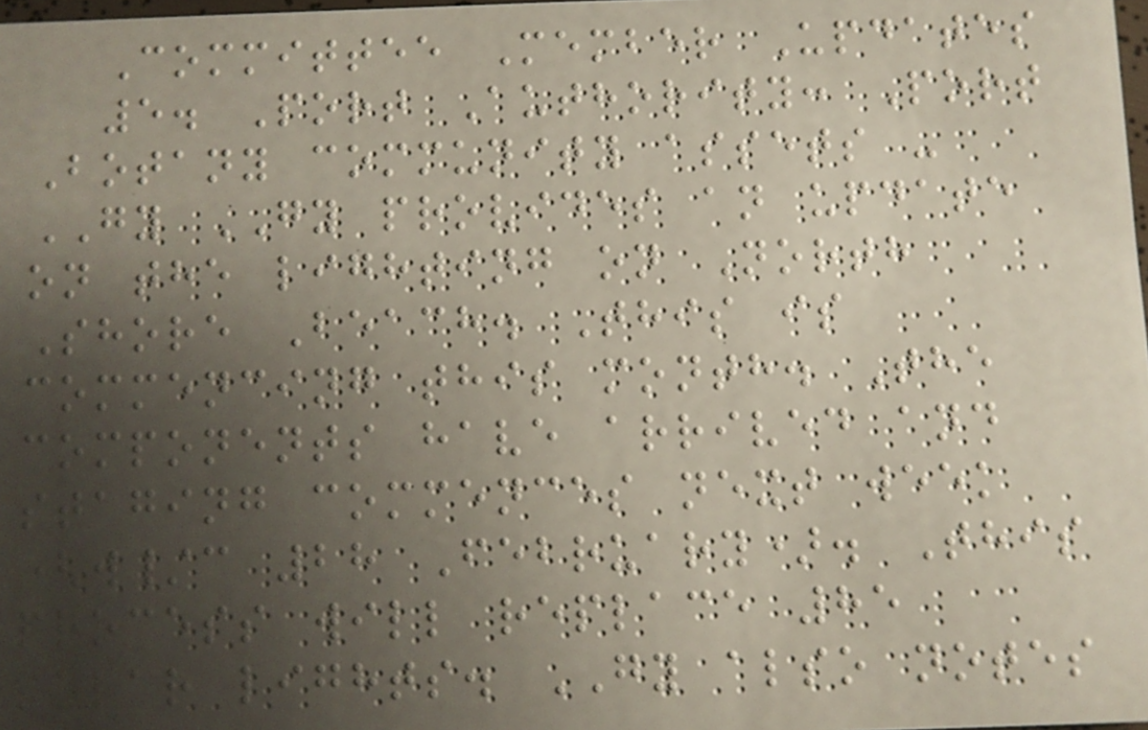Committee Member Updates
5. Port Authority: Port
Botany community assets -
GY GY provides an update
on the lighting on North
Shore Beach. This is
commencing this month. The
components have arrived and
staging commences next week
(w/c 28 February). This
process will replace 85
solar lights. GY also notes
